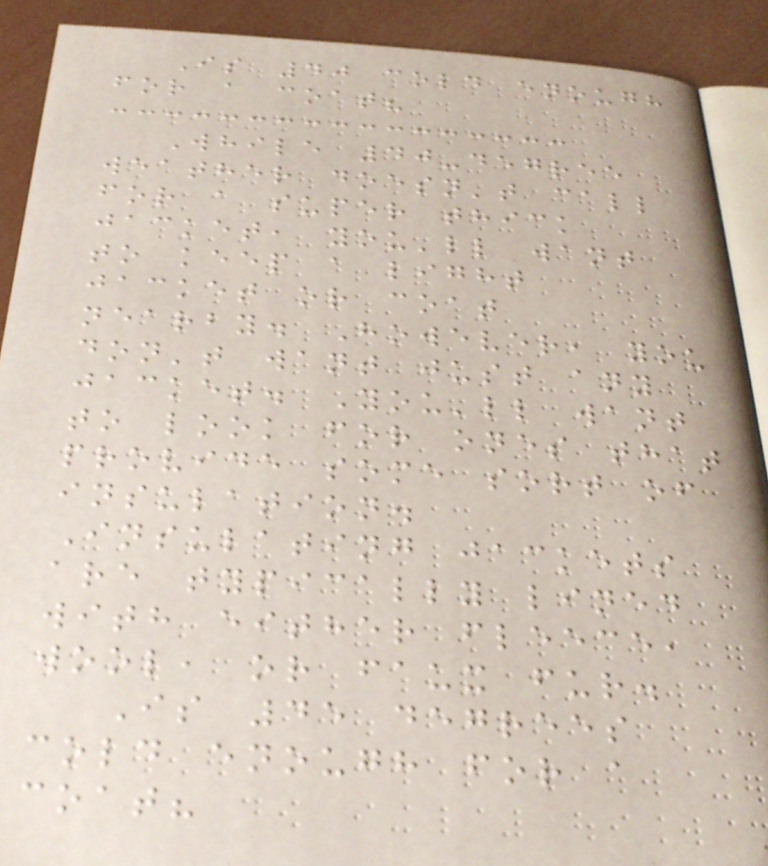Is 40 cold enough
for a coat?
While 40-degree
weather doesn't call
for a super thick
jacket, you'll want
to keep a light
jacket or coat
nearby. However, you
don't want just any
jacket. You'll want
to look for ones that
provide some sort of
insulation.
Insulating jackets
are typically lined
with either fleece,
wool, or faux fur.
Is 45 degrees
cold enough for a
coat?
